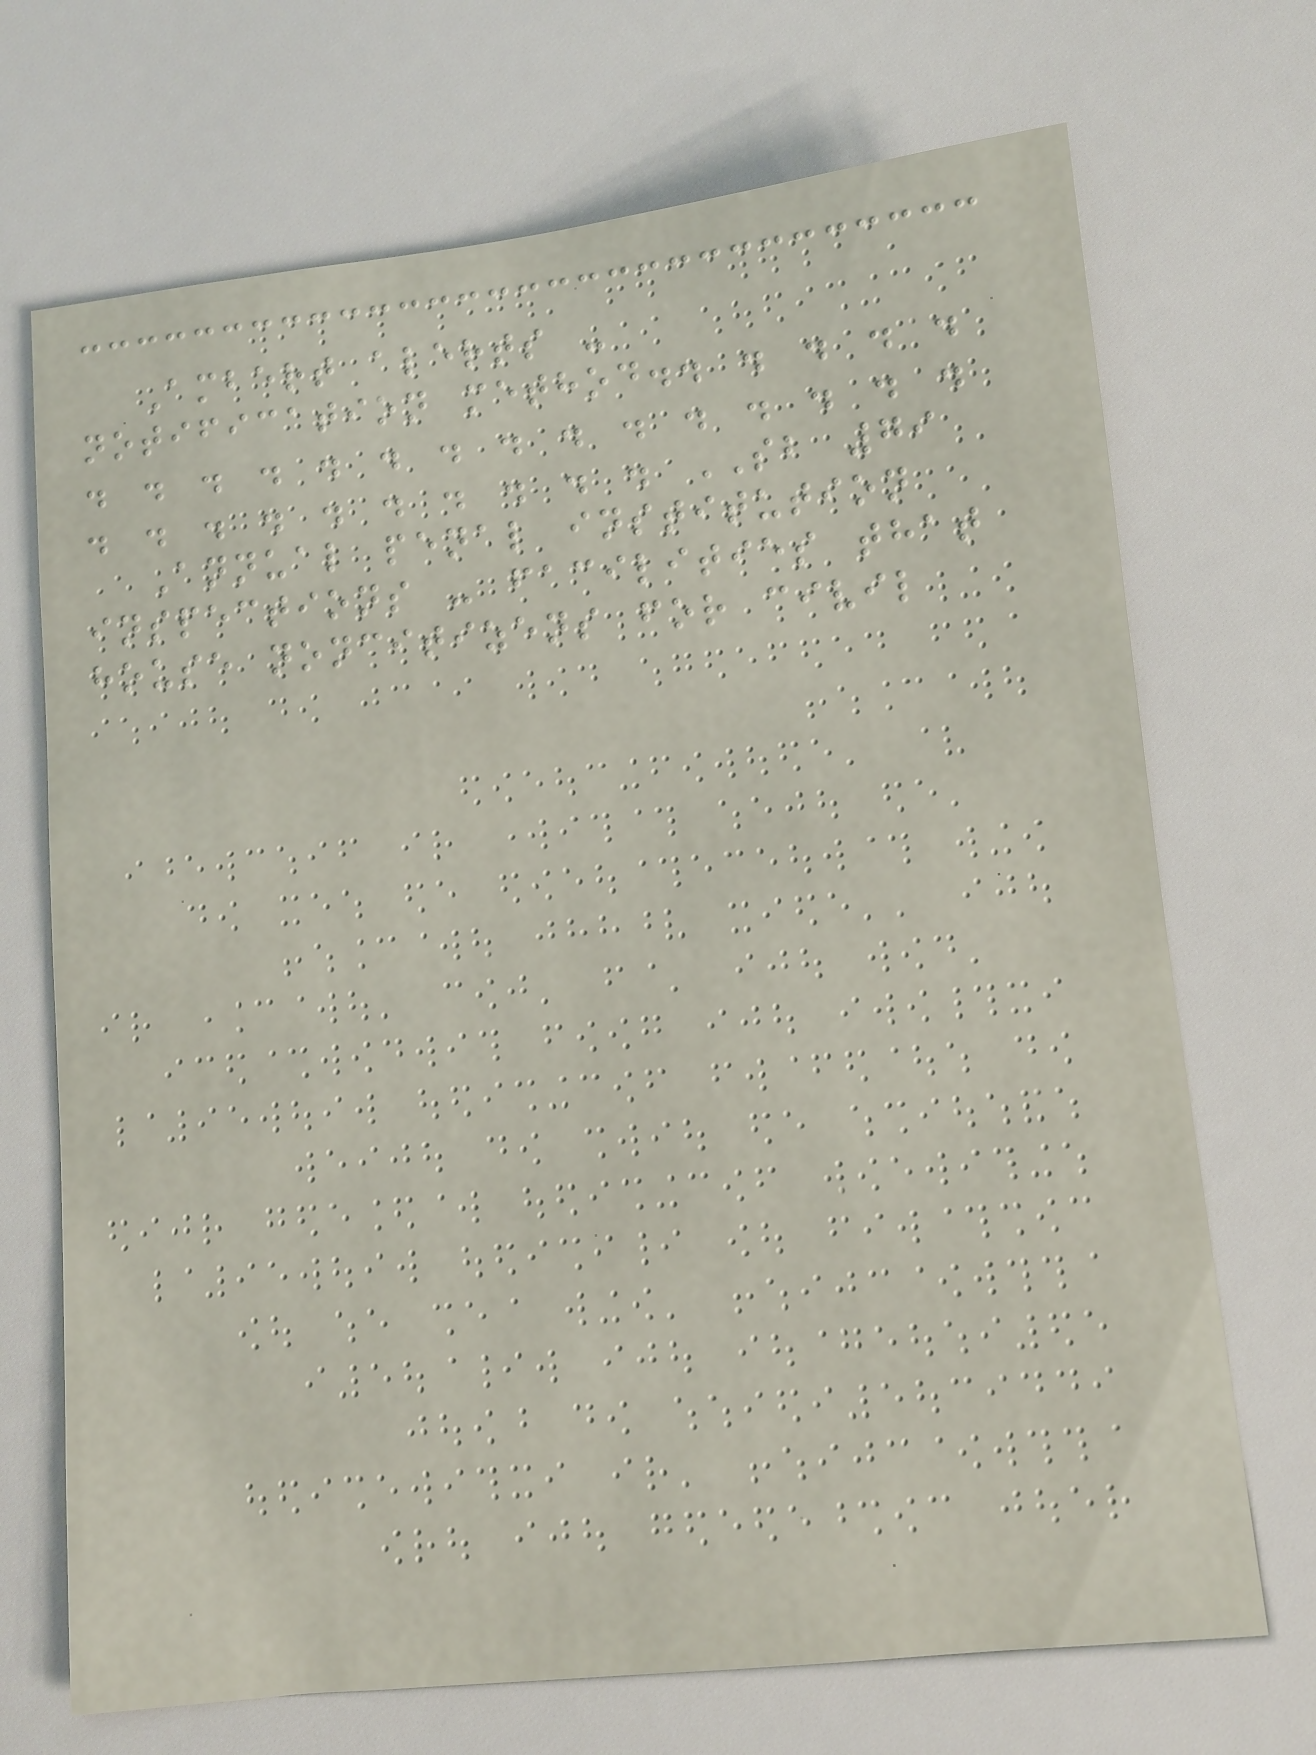Ambert alerts -
notification method.. . . . .
. . . . . . . . . . . . . . .
. . . . . . . . . . SB 79
Annual penal institution
inspections - facilities that
house noncitizens for civil
